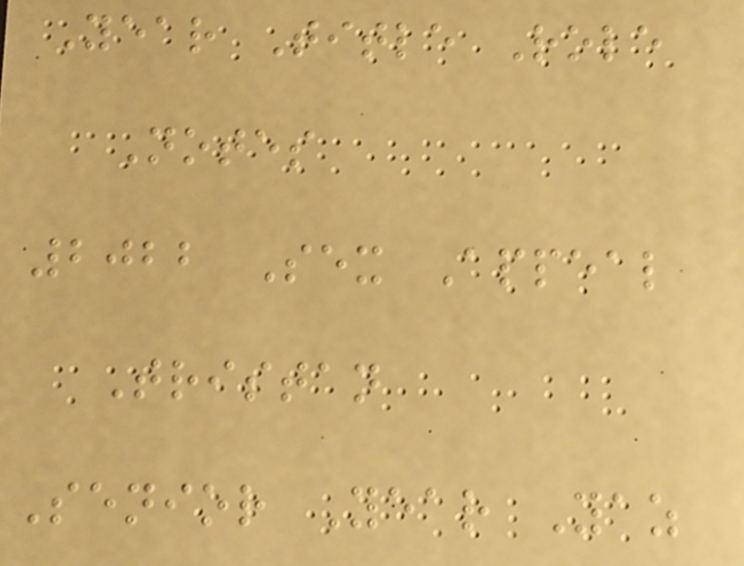Year Title Role
Notes
2022 Sex Appeal
Tristan
Senior Year Yaz
